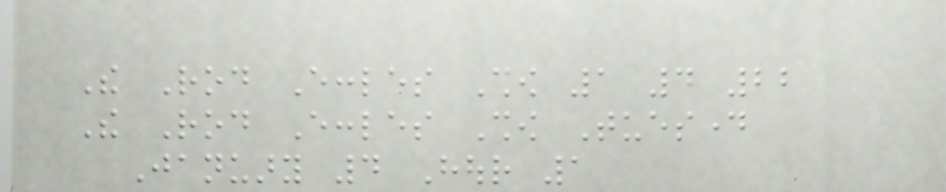The Rod Eccles Show 1 4 22
The Rod Eccles Show Tuesday
January 4 Hour 1
